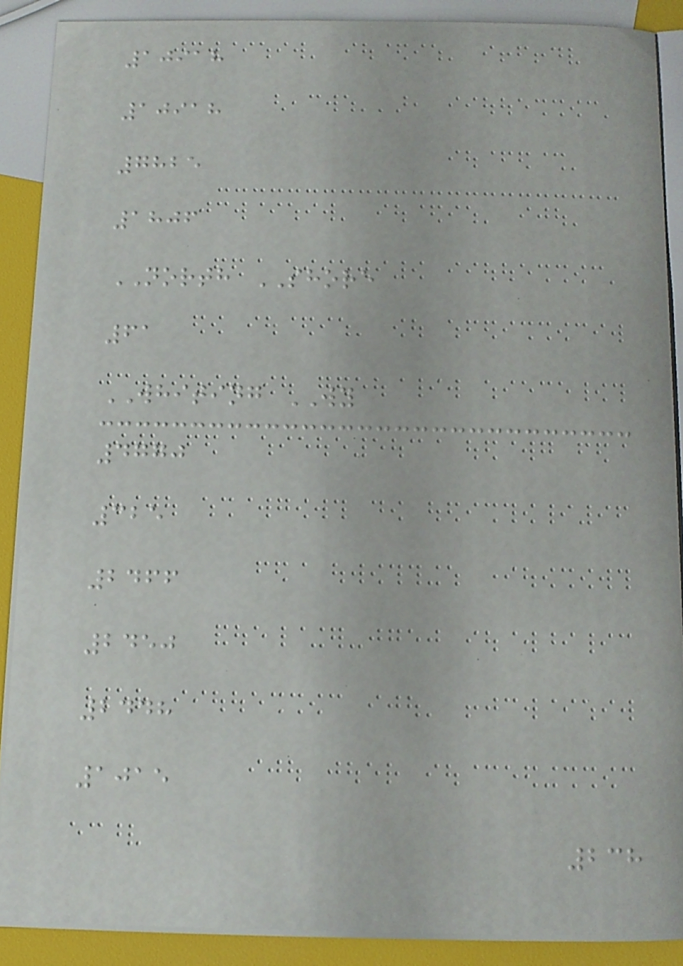10918
10918
7825
1806
NORTH SHORE
61
WHITING WY
4770
325
2466
2450
2448
1015
238
